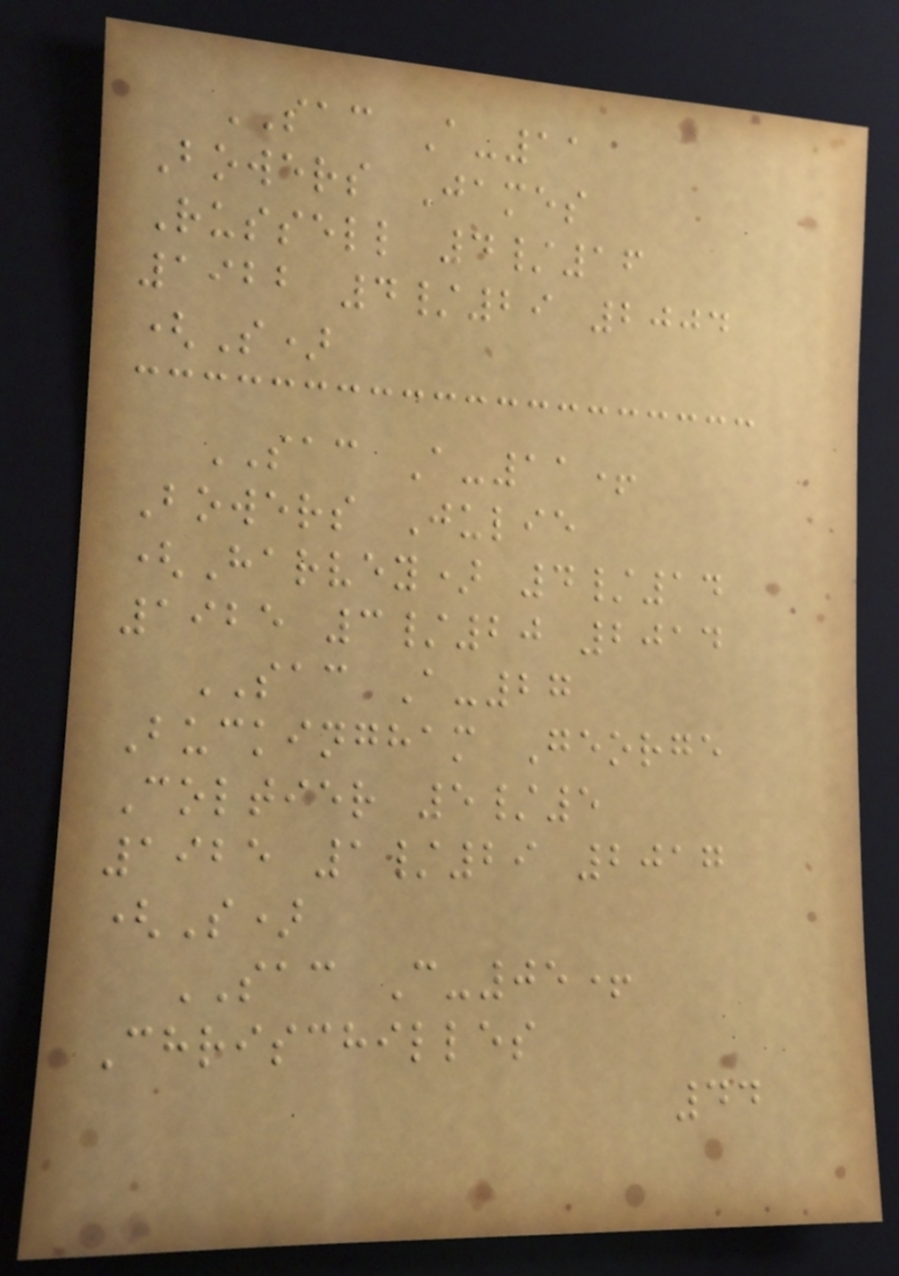SAC A-11
Bowers James
Russell 4/16
1922 4/29 2004
(S)
SAC A-11+
Bowers Julie
(Harvey) 4/14
1925 3/20 2014
SAC A-27
Buckingham George
Coltier 5/5
1925 1/29 2017
(S)
SAC C-05+
Chrischilles
44
